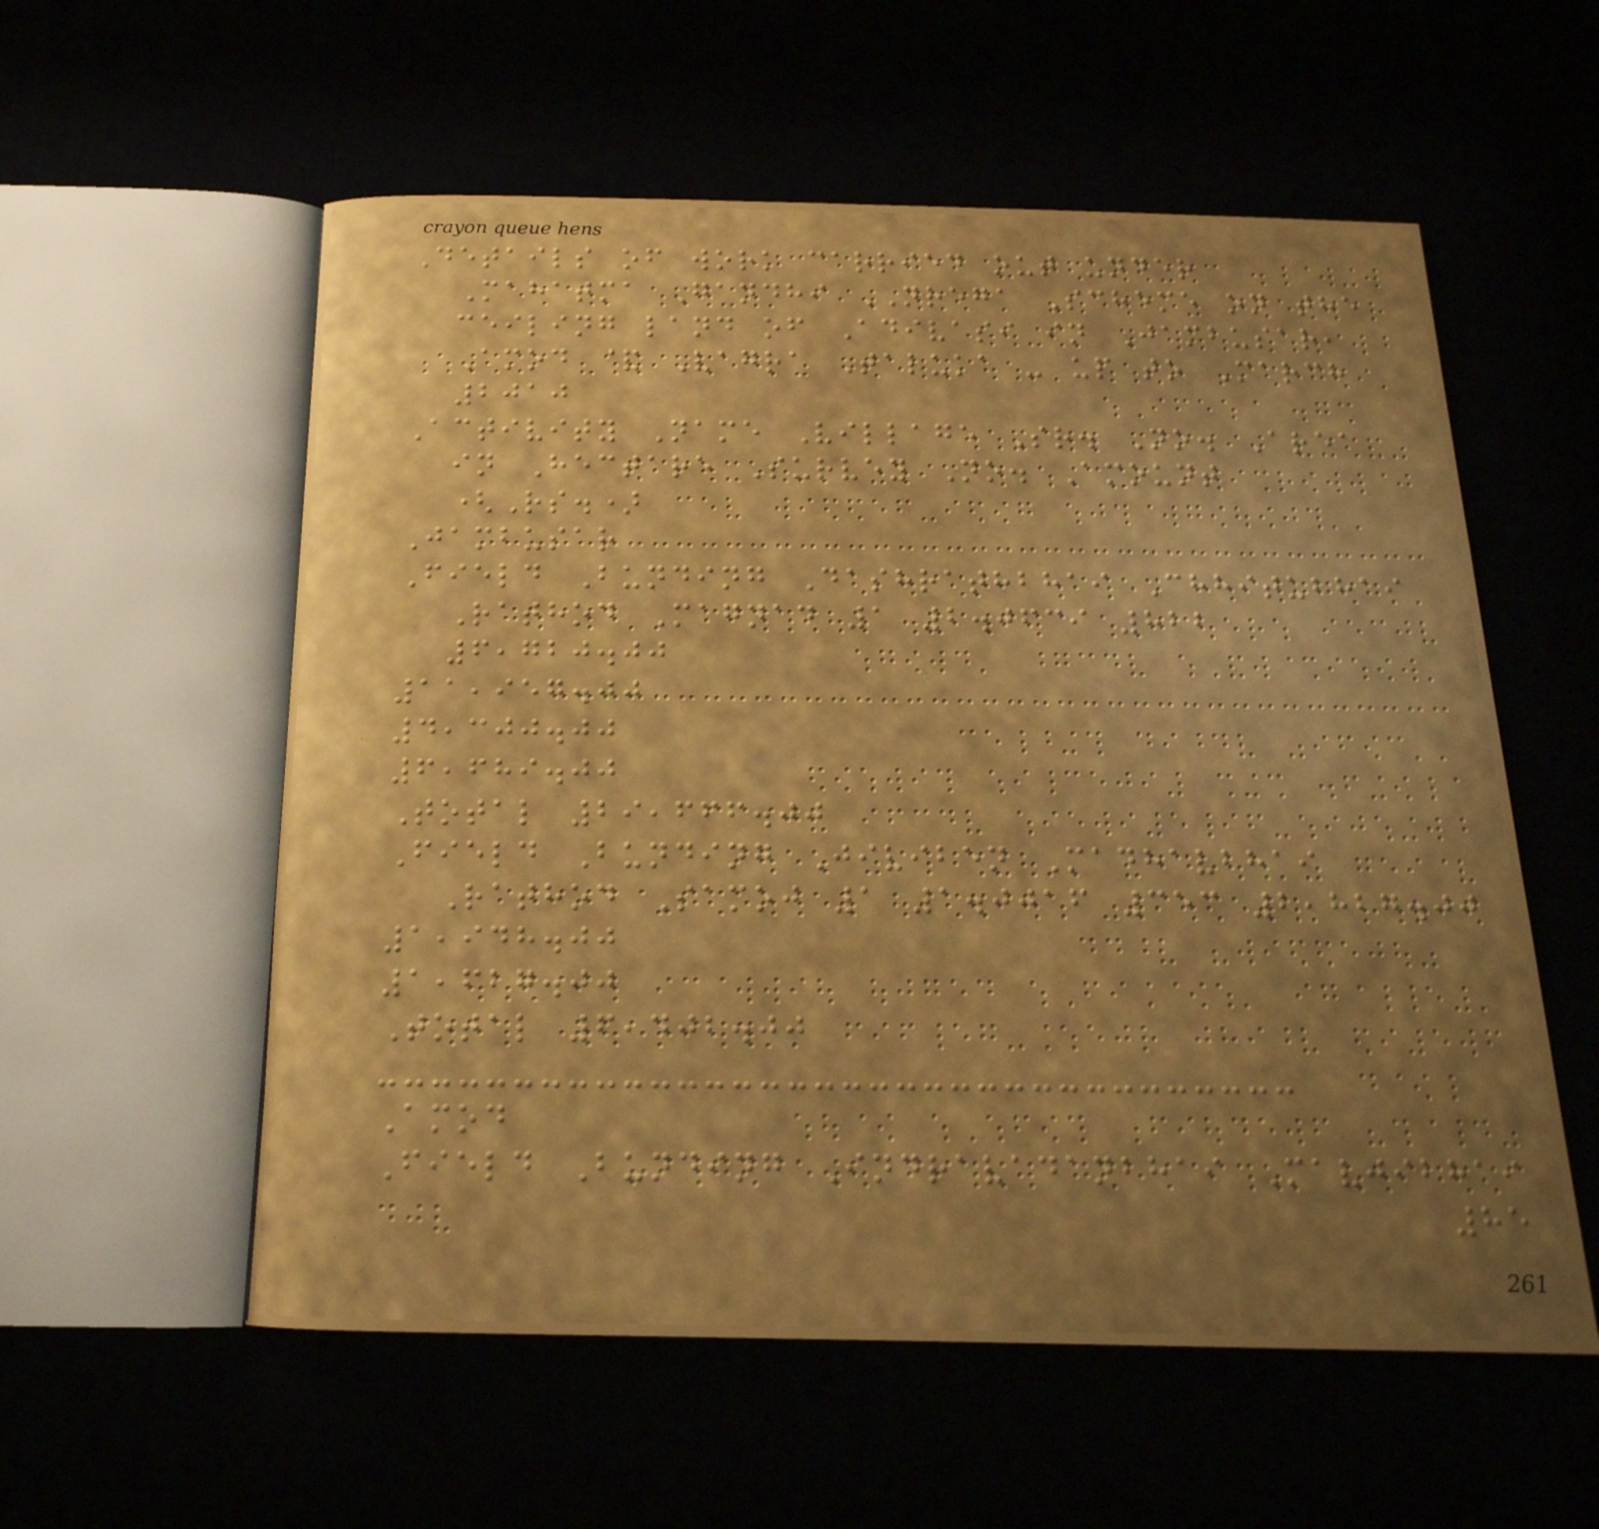Details of work carried out under
Mahatma Gandhi NREGA Scheme on the
ceiling land of Adivasi in Jambusar,
Amod & Vagra Taluka - up to March
2010
Activity Name Village Sr. No. Area
in Hectare Survey No. Amount
(Rs.)
Jambusar
Field Bunding Dashrathbhai Chhitubhai
Rathod Magnad 1 2.0639 822
6,720.00
11,957.00
4,300.00
6,689.00
Total 29,666.00
Field Bunding Jiviben Madhavbhai
Rathod Samoj 1 1.0016 353 2,827.00
1,948.00
1,627.00
Total 6,402.00
Amod
Field Bunding Indravadanbhai Mavjibhai
85
